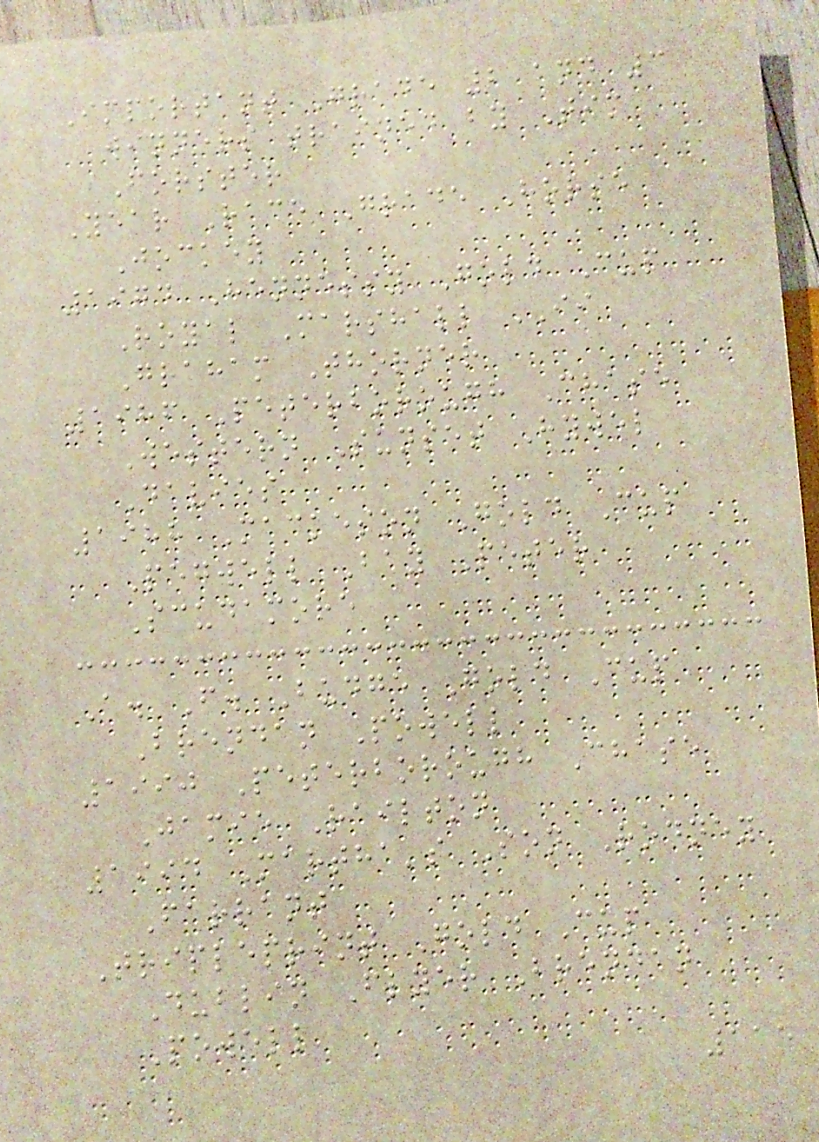Important Grade 2 and 3
winners trained by Tim
Forster
Year Race Grade Horse
Jockey
1974 Hennessy Gold Cup
Royal Marshall II
Graham Thorner
1986 Peterborough Chase
Western Sunset Hywel
Davies
1988 Mackeson Gold Cup
Pegwell Bay Peter
Scudamore
A. F. Budge Gold Cup
Brendan Powell
1990 Peterborough Chase
Jamie Railton
1994 Martha's Son Rodney
Farrant
Tripleprint Gold Cup
Dublin Flyer Brendan
Powell
115
